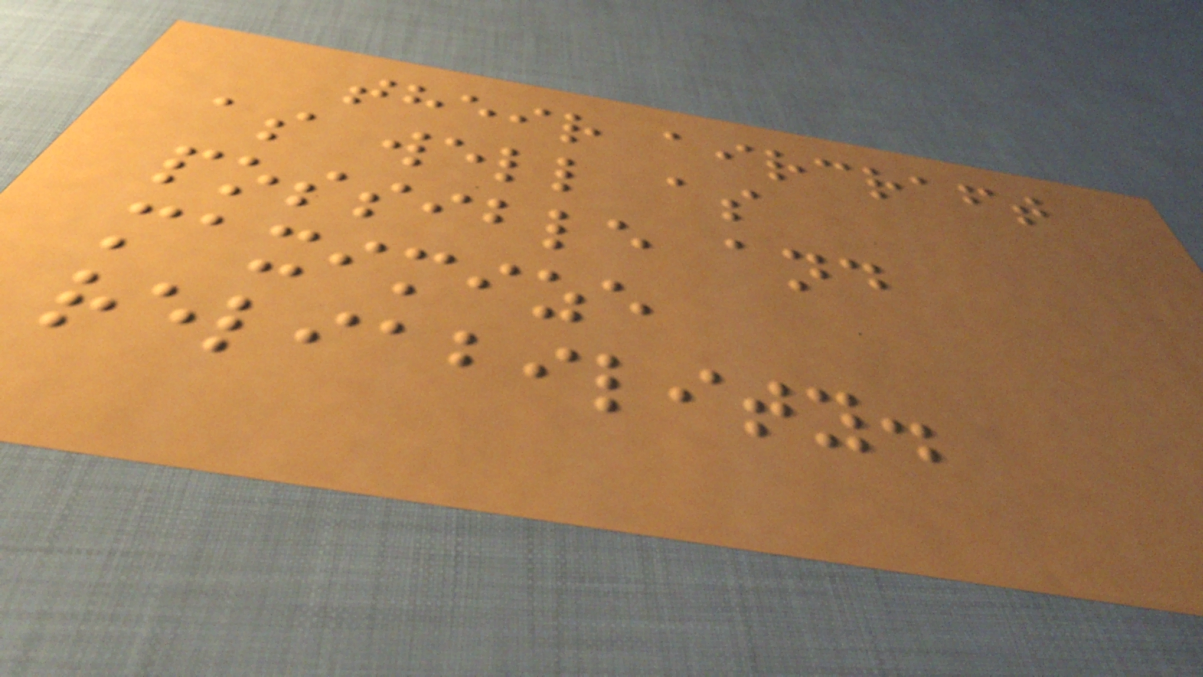their aircraft
as well as
possible and
maximize
reliability.
